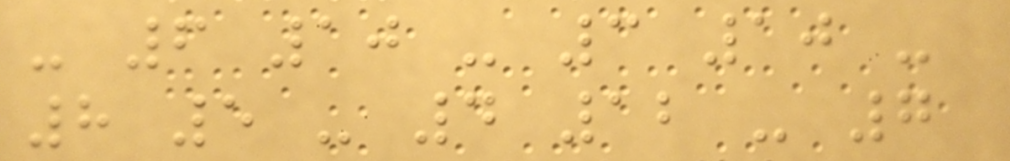- 6 10 - 3 10 -
8 5 - 4 12 - 7
